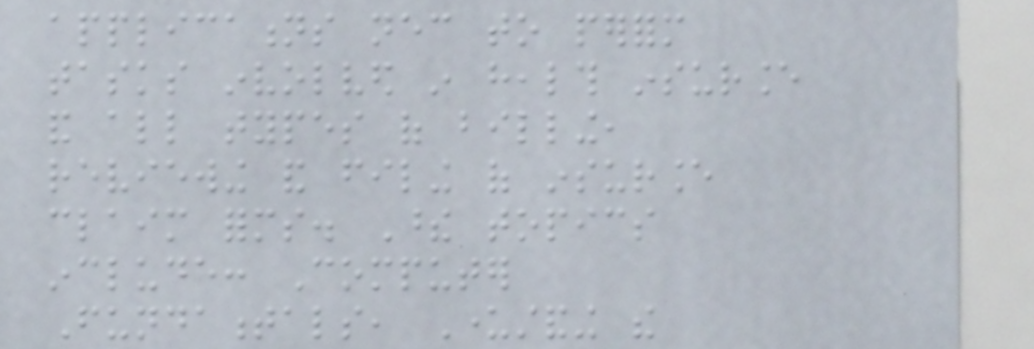applications necessary to perform
tasks involved in health insurance
and all types of billing,
reviewing and filing of insurance
claim forms. These topics
include: Computer
Fundamentals, Understanding the
